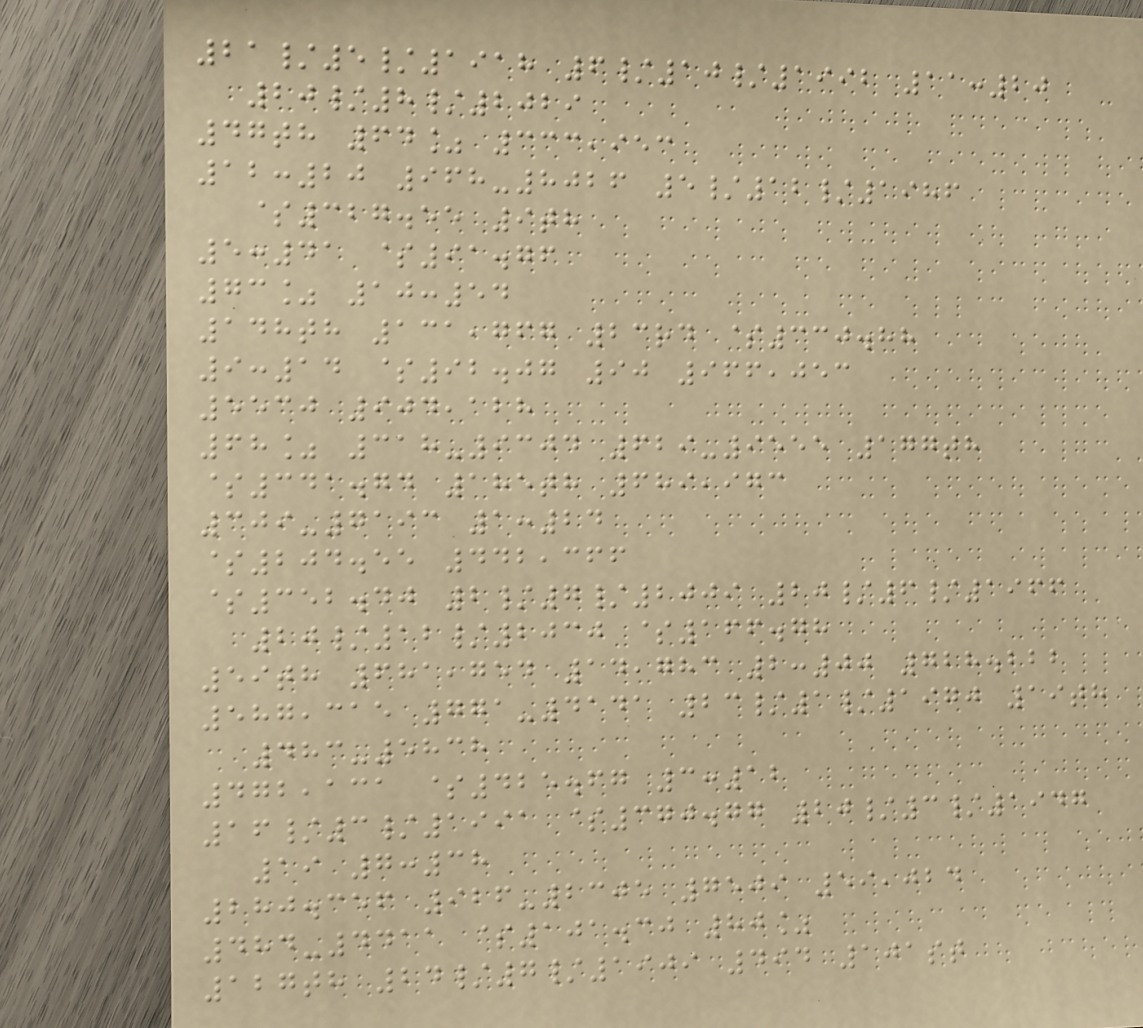21/5/1918 6/10/1992 11:20
20/8/2029
47th 64% 333,953
12:20 968-8026 5/12/1986
$327.55 9th
5:41 $91.76
73% 10:54
148th 131,767 23rd $330.88
9:14 $92.07 90 966,053
5530 904,128
68% 318-9304 629-9555 177th
$341.74 185th 689,973
309-7193 1:24
$204.55 442,366
$352.40 2/7/2009 20/6/1966
20/12/2030 $166.78
59th 681,754 14,783 2:00 728.222
587,315 771-4141 23/1/1970 19th
483-5838
472,131 $425.67 3:12
16/3/1991 $370.77 20/3/1947
19 7:38
280.356 926-2305 7509 59,024
484-4411 $101.30 80%
127th 24/7/1909 494 101st
